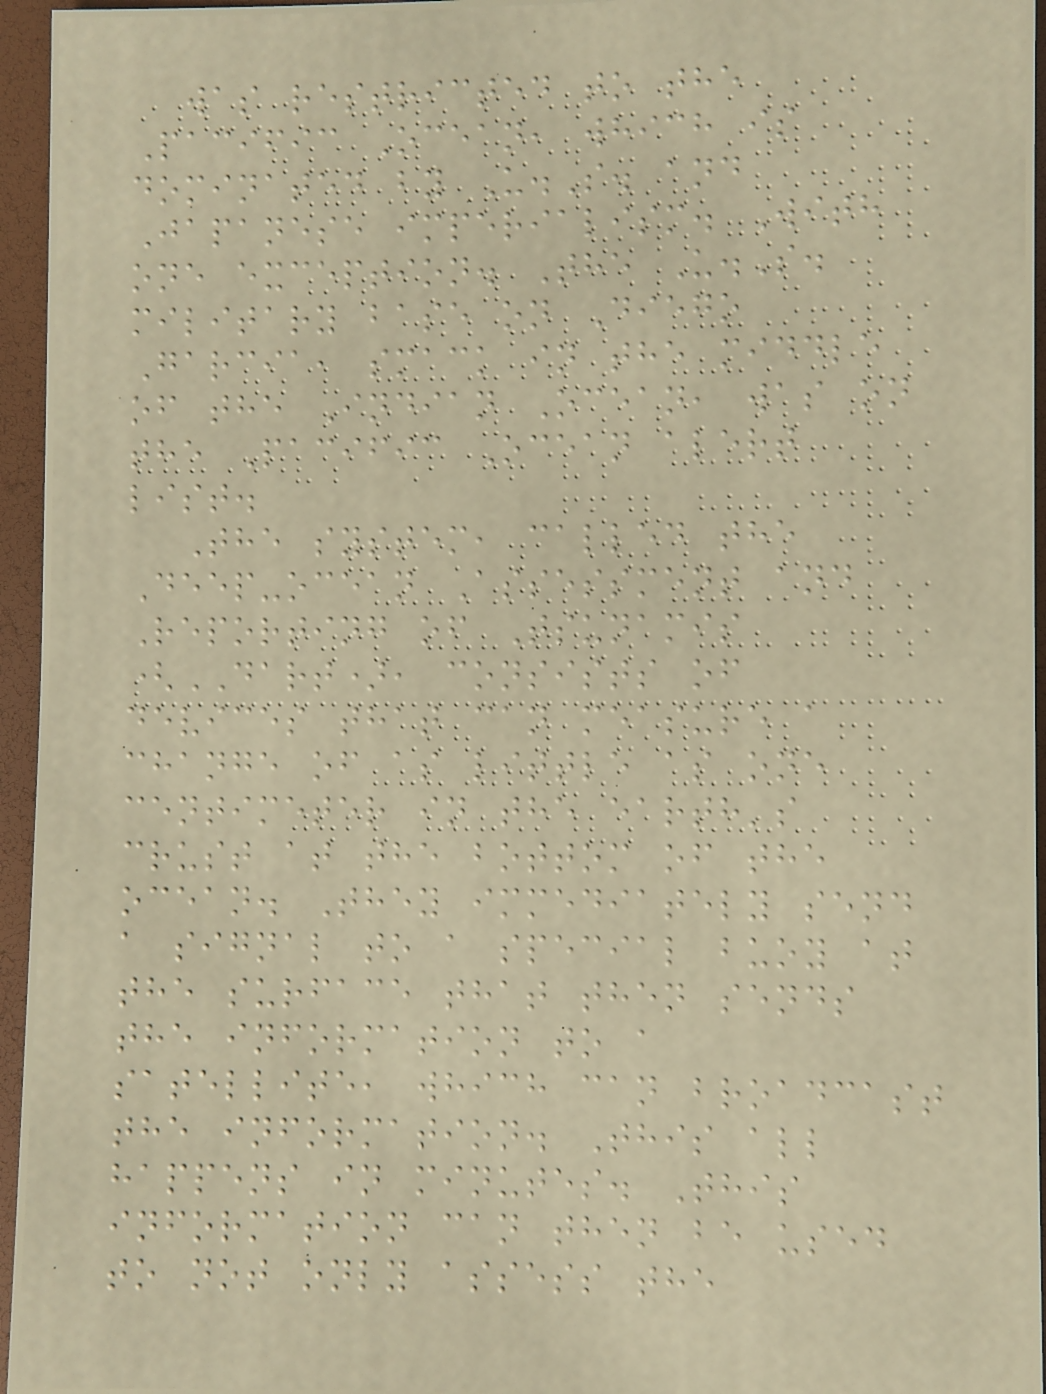was restricted to the
Pacific Ocean, which is
dominated by U.S. and
Japanese imperialism. With
one exception. The U.S.
military base on Diego
Garcia, smack in the middle
of the Indian Ocean, was on
the Pacific Ocean alert
list.
The system, called the
Deep-ocean Assessment and
Reporting of Tsunamis
(DART), consists of
devices that can measure a
change of as little as one
centimeter in the earth's
crust at the bottom of the
ocean. They immediately send
a signal to a special buoy at
the surface that then sends
the information to a
satellite, which can broadcast
the information. This all
happens in minutes. This
information can then be used
to not only assess the
